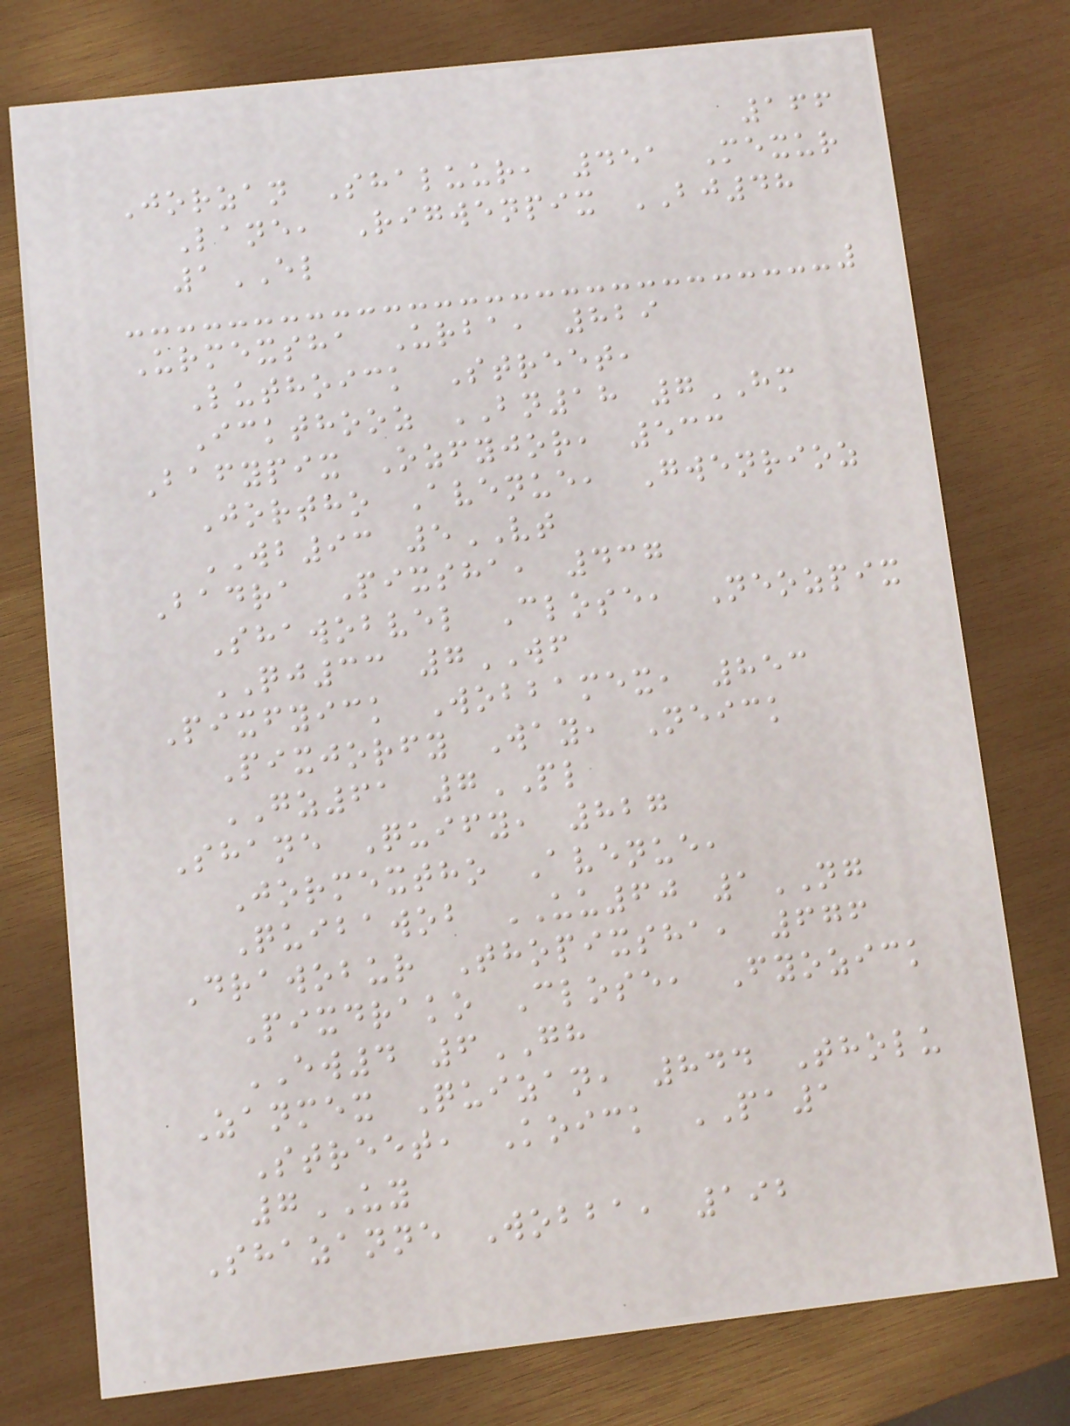166
Jorzan Shaluur, 451 Mexur
Lane, Rigwenpix BJ48
1EL
Urmexsha Urba, 829
Luthoick Street,
Ickthooz BN18 7HM
Bafypix Ozfyjor, 533
Jortho Avenue, Gwenrioz
WB93 5VT
Badra Pixsha, 437
Shawobvel Close, Neozpix
QJ33 7WF
Pixfyick Wobbamex, 853
Pixjorfy Way, Neick
GZ61 7PL
Shane Quify, 827
Jormextho Avenue,
Quibawob UU60 1NG
Drawobur Thopixsha, 676
Pixdrako Close, Fyozick
EW4 6GH
Zanmex Quizan, 844 Tholu
Street, Koick PA1
7UY
Shazanne Wobba, 192
